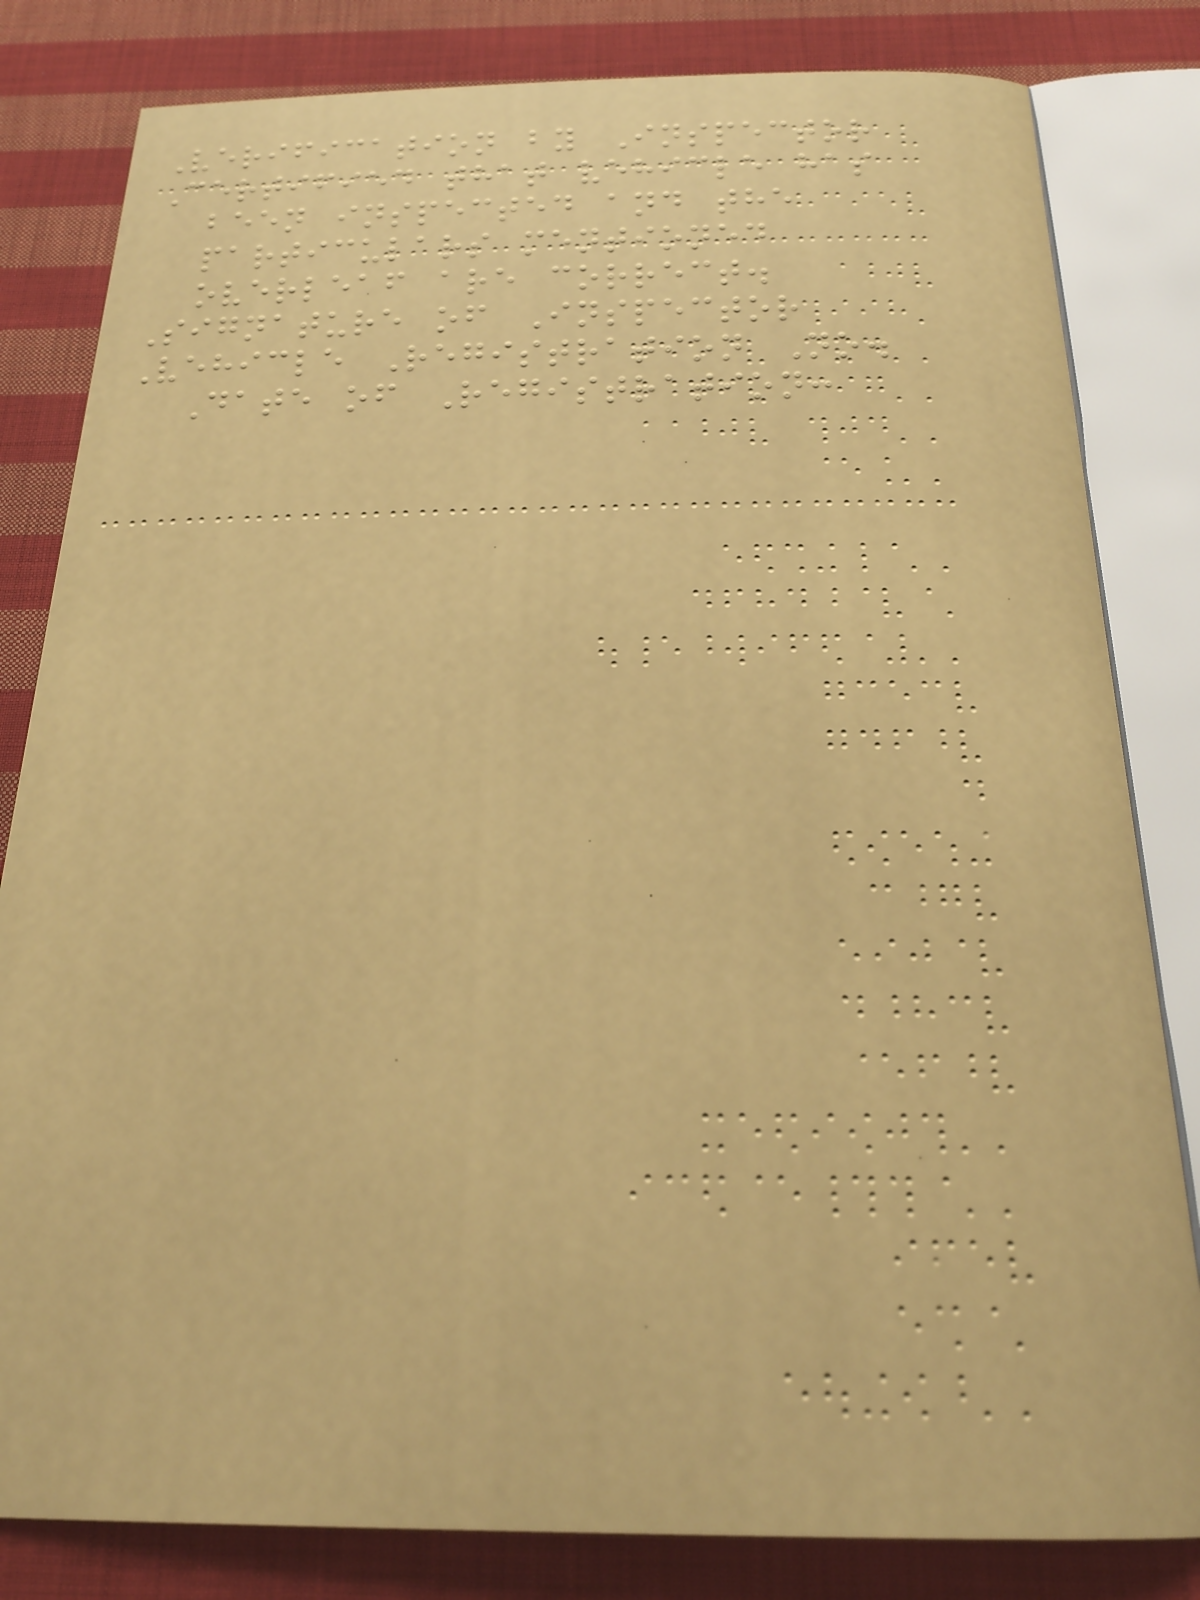Verification by Inspector
Certified that vehicle has
been inspected and the
particulars mentioned
overleaf are correct.
Signature of Inspector
Vehicle Registration No.
Date of Registration:
